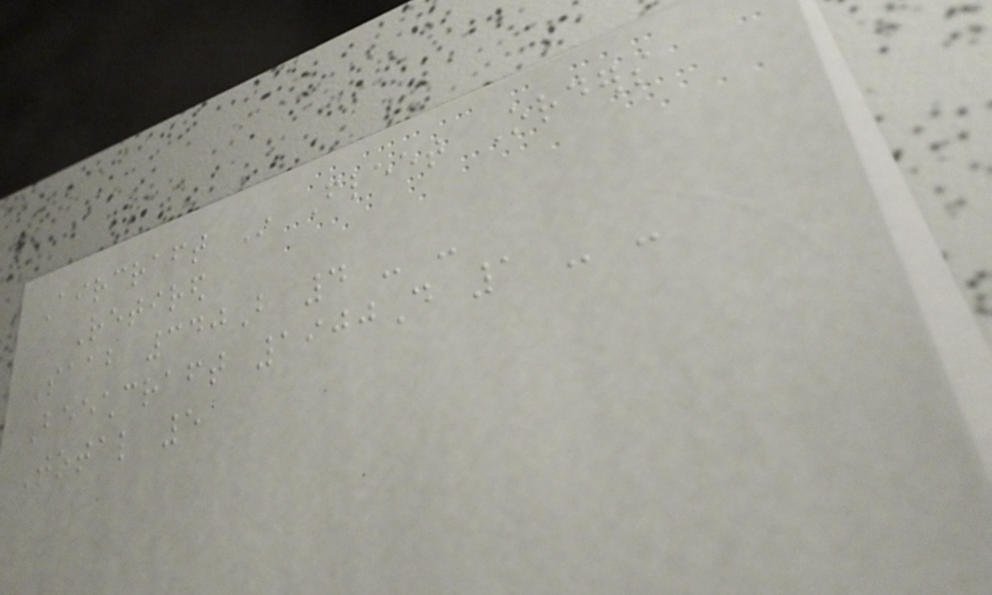Aircraft In Fleet Orders
Retired
Saab 340B 4 - -
Beechcraft 1900D 1 - -
Total 5
